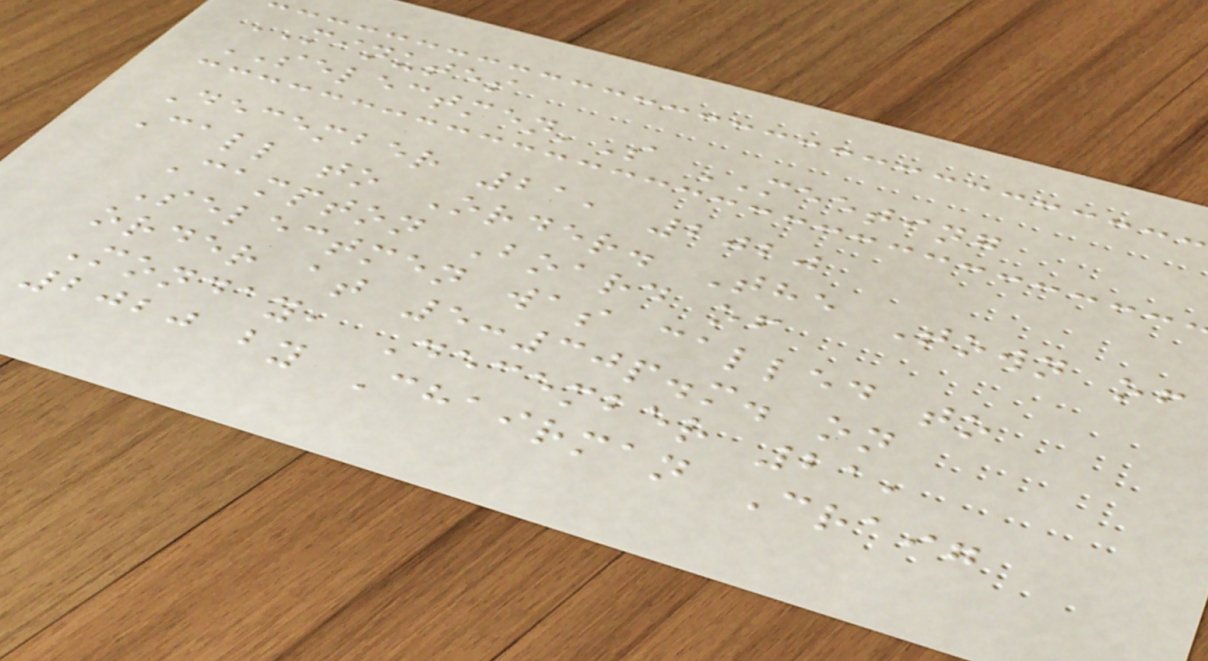MINUTES
SELECTMEN'S MEETING
December 21, 2020
Call to Order. The Town of
Campton Board of
Selectmen was called to
order at 5:30p.m. on
Monday, December 21,
2020 by Chairman Craig
